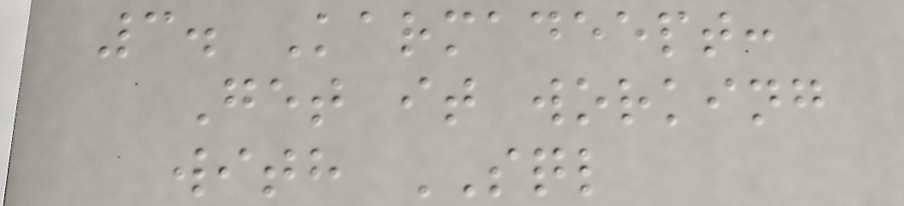3. Karmadeept:
Get it working
with SQL
